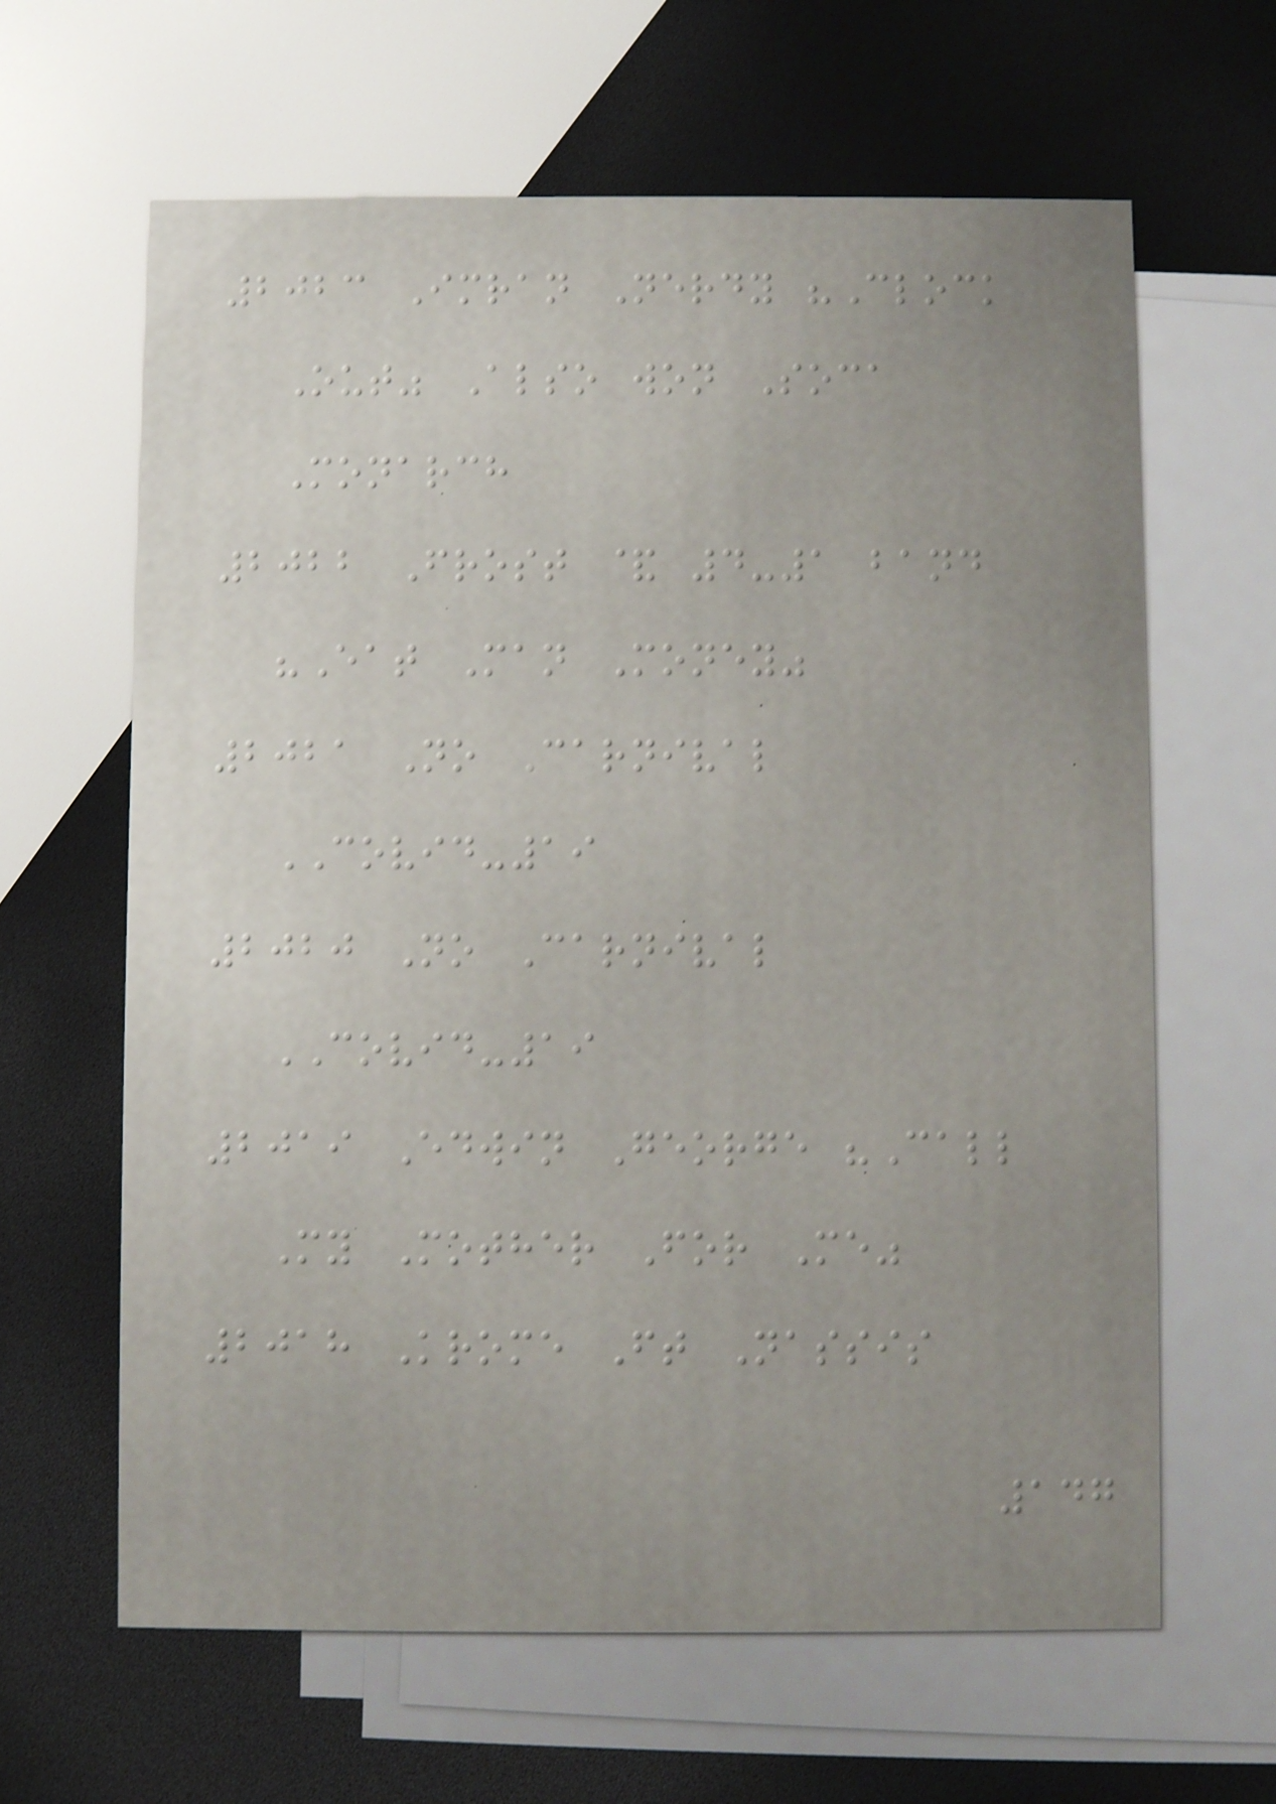2023 Imran Nerdy "Clock
Out" Also won Soca
Monarch
2022 Frost & 4-1 band
"Eat Man Money"
2021 No Carnival
COVID-19
2020 No Carnival
COVID-19
2019 Edwin George "Call
My Mother For Me"
2018 Krome Ft Nassis
147
